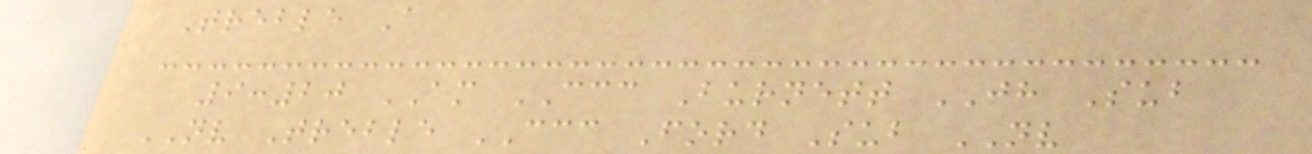Treble A
9:20 AM CCC Burnett JH Sub
NV Treble CCC Ford Sub NV
